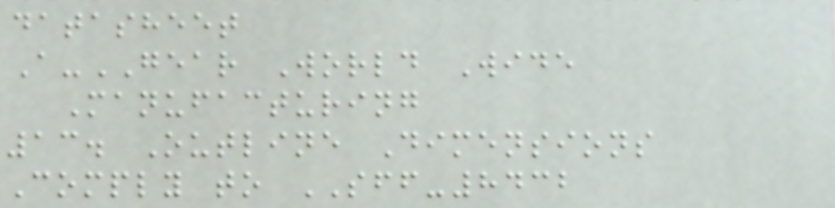datasheet
A-GEAR World Wide
Manufacturing
13. Outline Dimensions
Comply to SFF-8432
